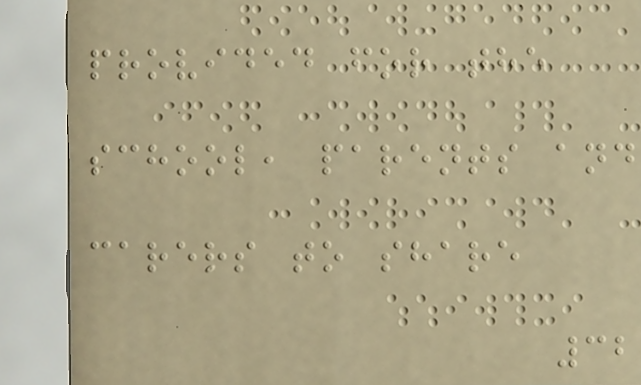provided for the
school, parents and
carers to share
32
